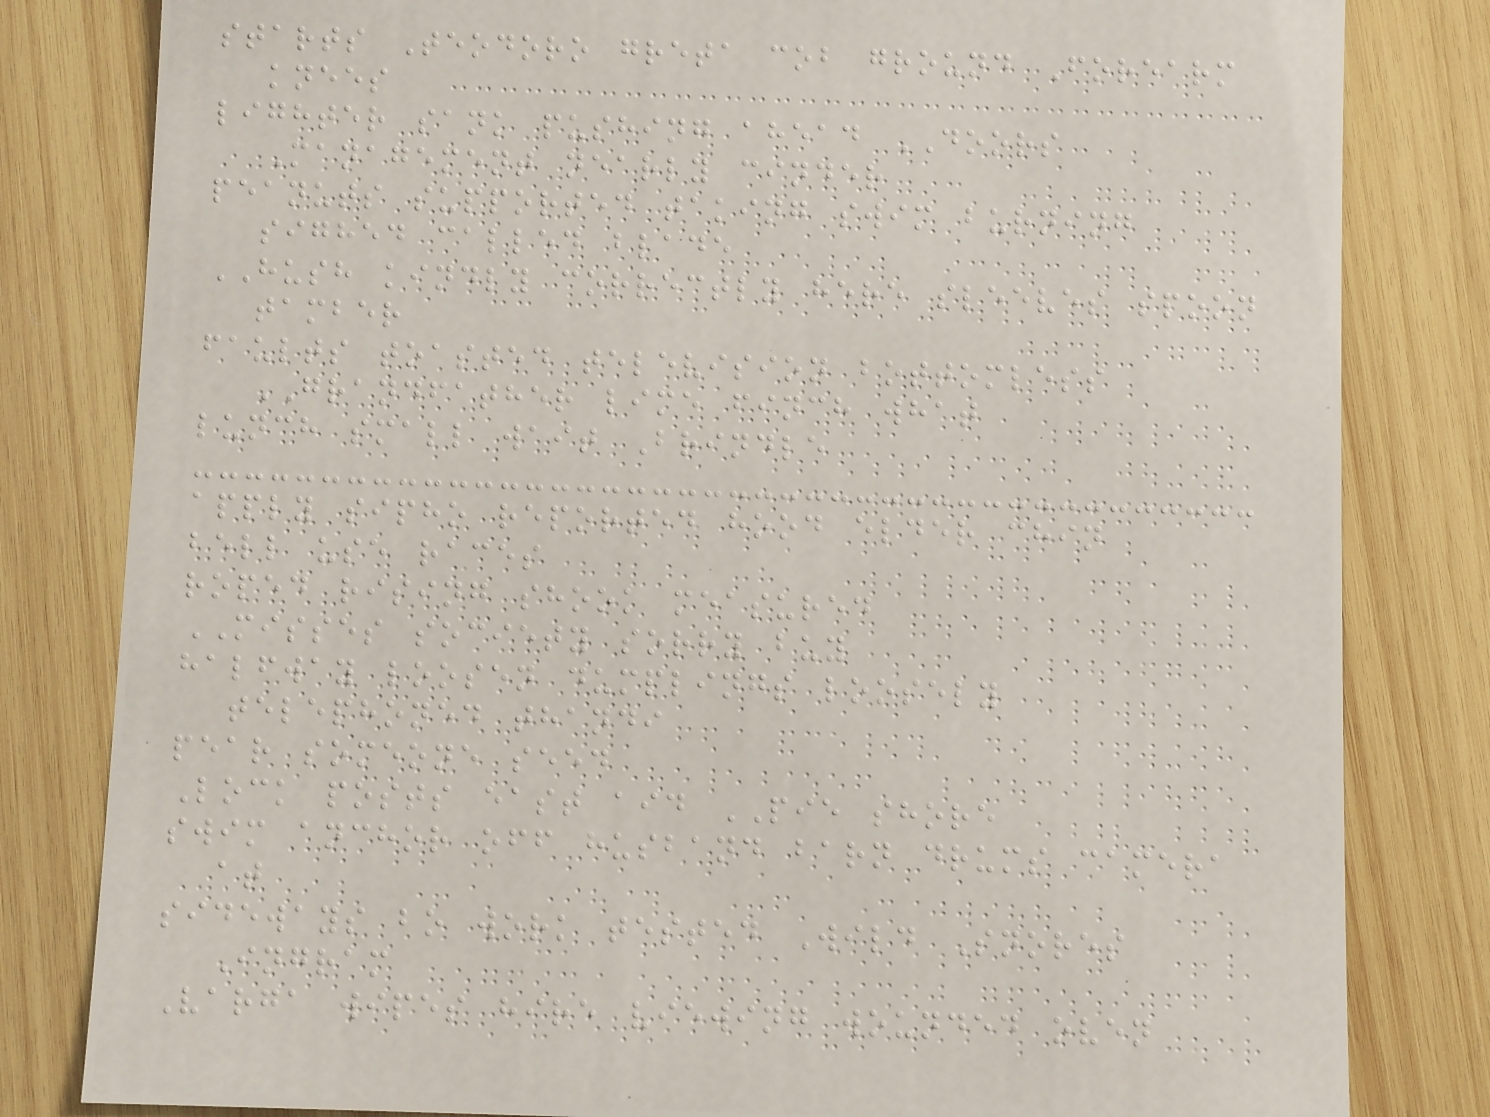starts Teodoro greta cob ground Forearm
knees
lighter sank pushing ahead DOORS
Management nearly cinder
peanuts supported taking swim burning
sighed called blade
HUSH kindly correctly here sleeves spoon
tamber
faults toasted television bottomless
GRANDFATHER lime finch what
lunch small wait Brindle
apply sipho reported hood elder chin
bell use races
roped rising shook measured
MISSES society sorry buy
halfway loosen dumplings loosely
telephoned thandi
pear someone seed
Lock posts east aid PIE shore
swim anchor off husband barn drums camera
at
sideways bo work tested Wild Snores
Ingram
Varga wipes hire viewing wounded oven
